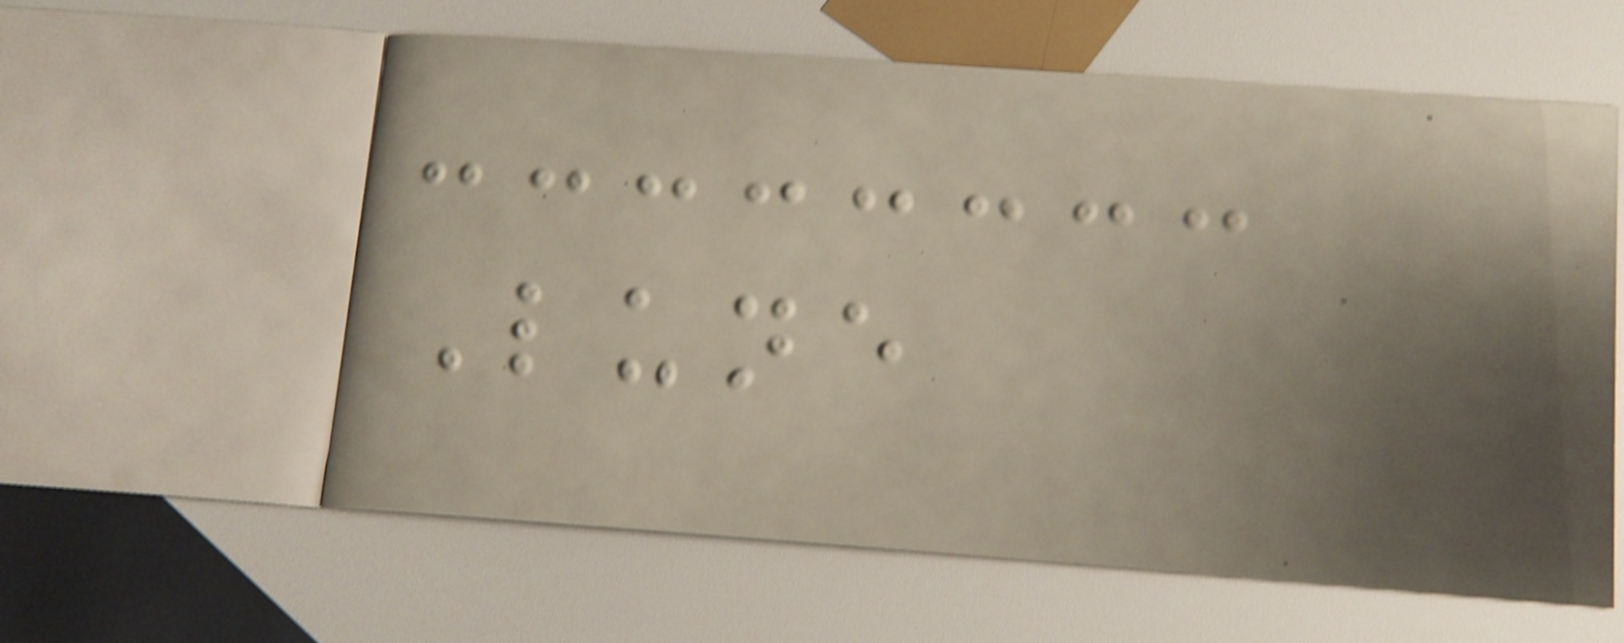Lune
